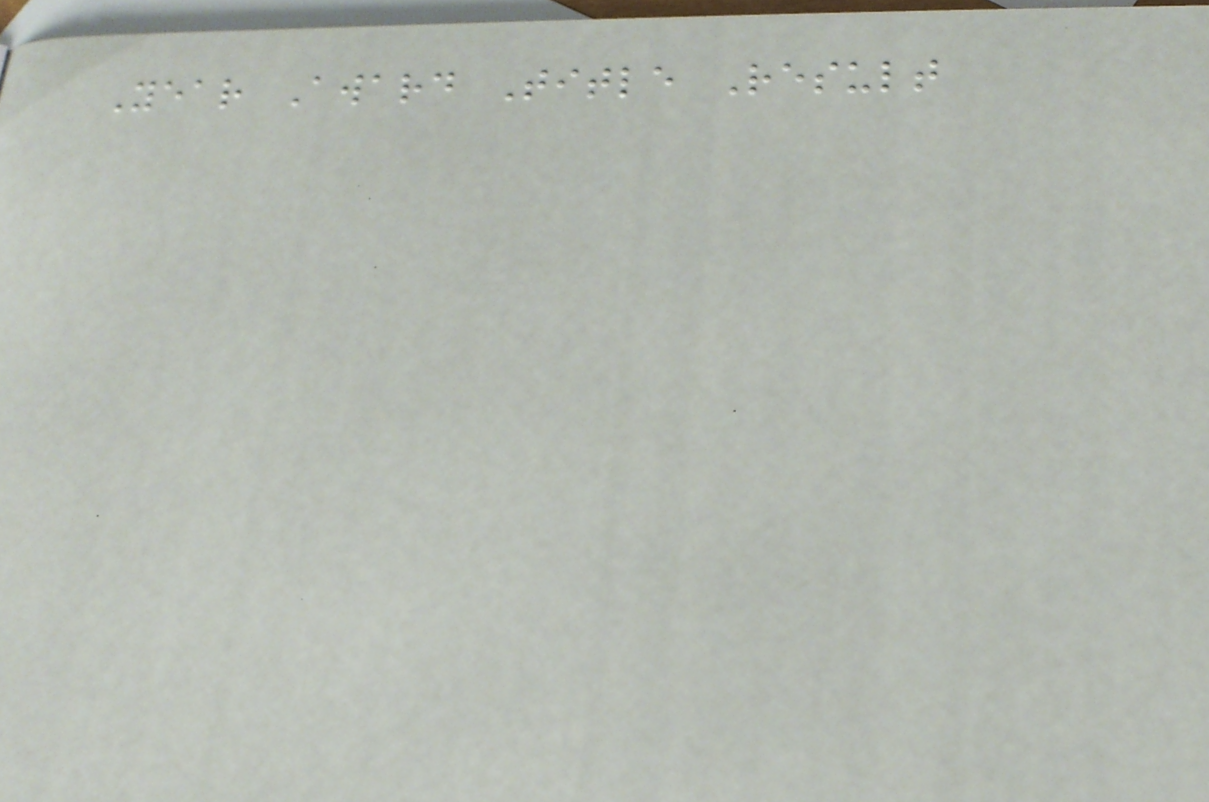Year Award Title Result
